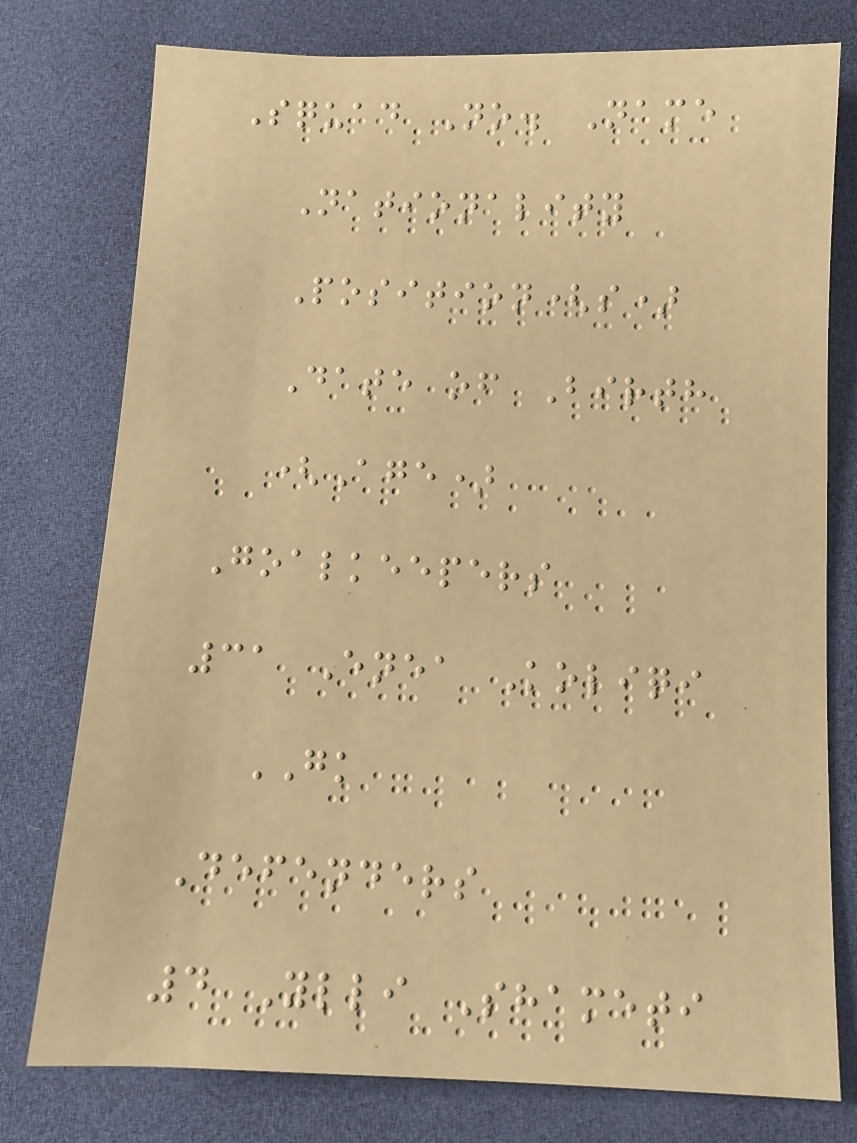Squad No. Name
Nationality
Position(s)
Date of Birth
(Age)
Goalkeepers
31 Enea Koliqi
GK
Defenders
4 Ylli Shameti
